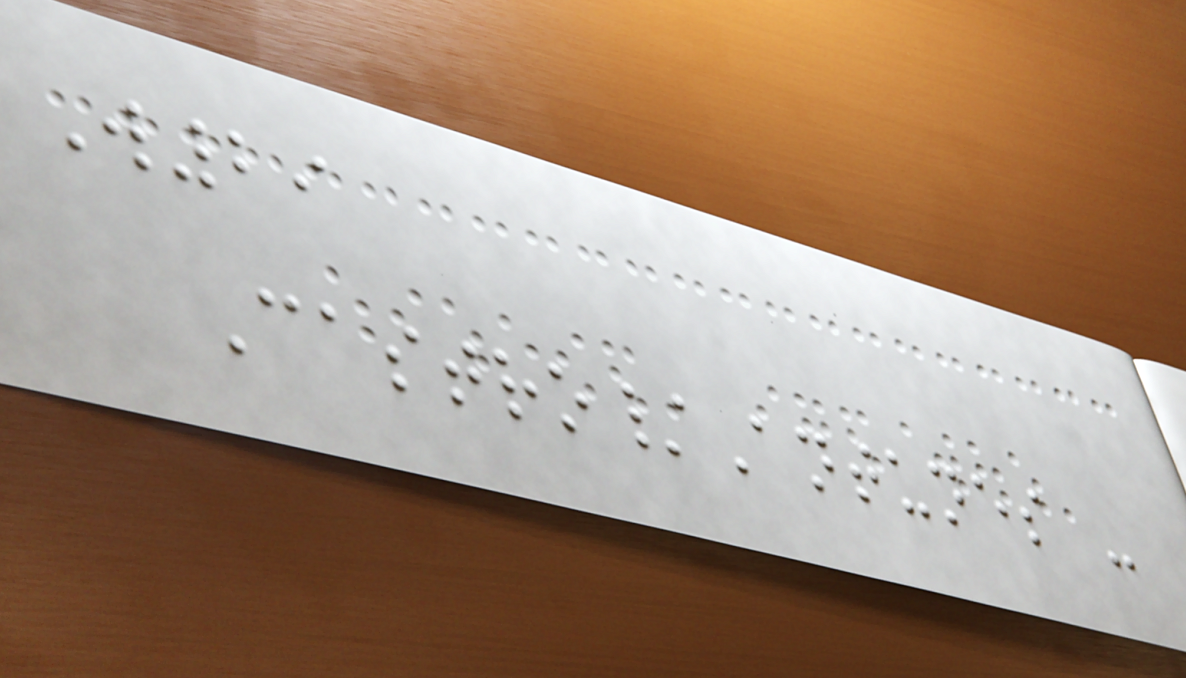W29
Castro/Antunes -
